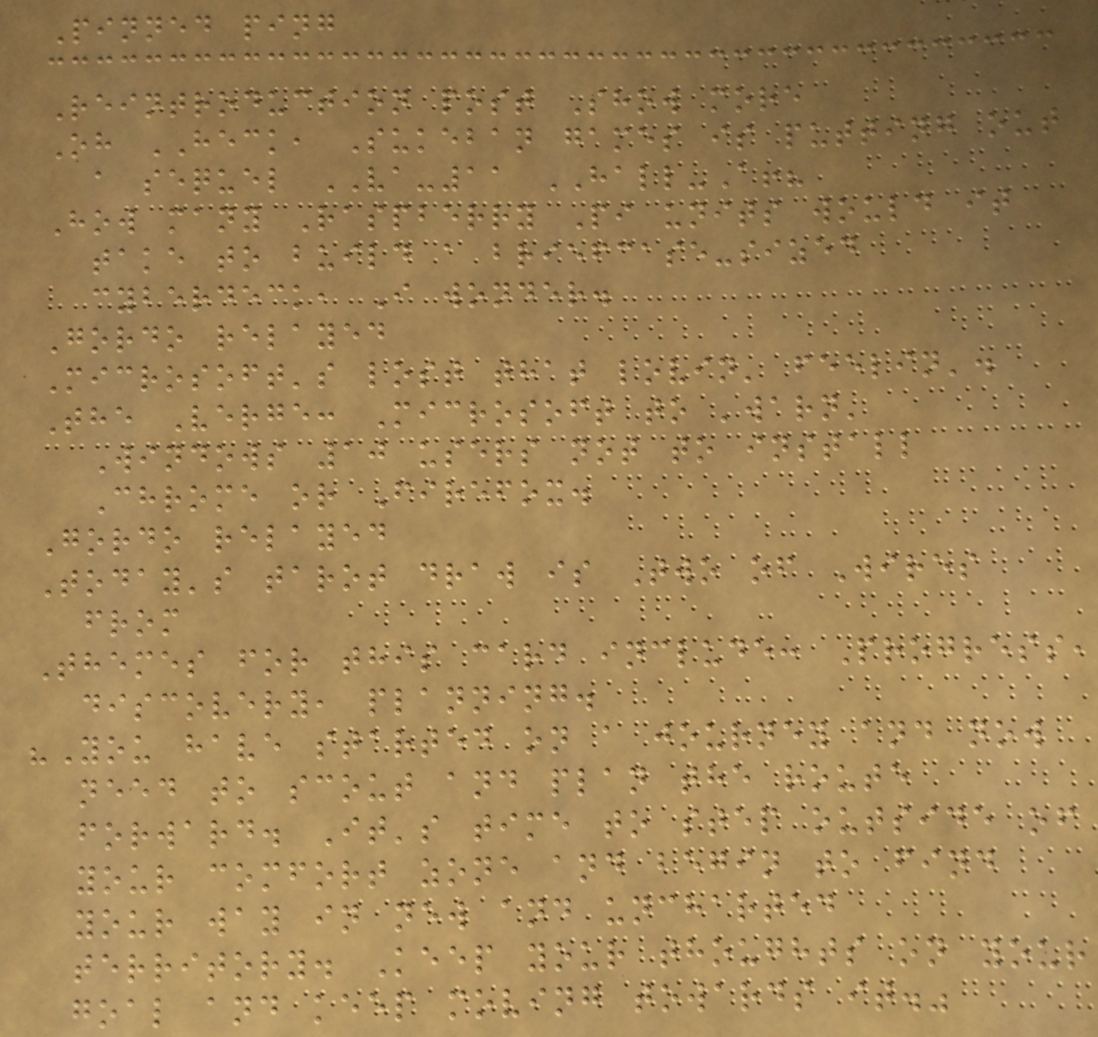Pinned ping
Reintroduction post Show more
Oh HECK, Sukeban games is putting out
a sequel VA-11 HALL-A!?
How many Raspberry Pi units would it
take to build a briefcase-sized
cyberdeck, I wonder.
Gordo relayed
Microsoft's lost that lovin' feelin'.
The Verge: Microsoft to 'warn'
Windows 10 users not to install
Chrome or Firefox.
Gordo relayed
Today's tarot draw is Two of Wires
from
Themes for this card include: Progress,
discovery, planning.
"You have started on a journey and now
need to scout and plan the route
forward. It's time to step outside of
your comfort zone and begin to find
your way in new and uncharted
territory. Keep your thoughts on your
goal and keep moving towards it."
